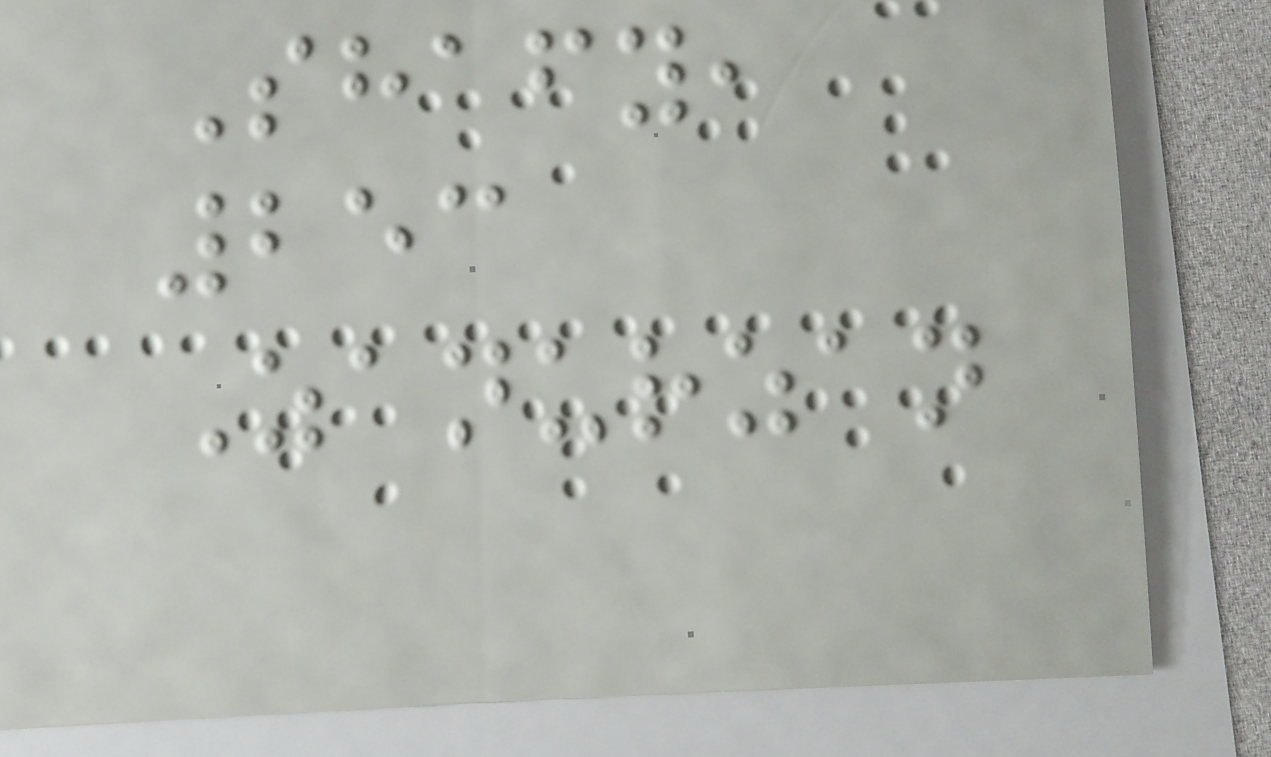Shafy,
253
Zanurzan
